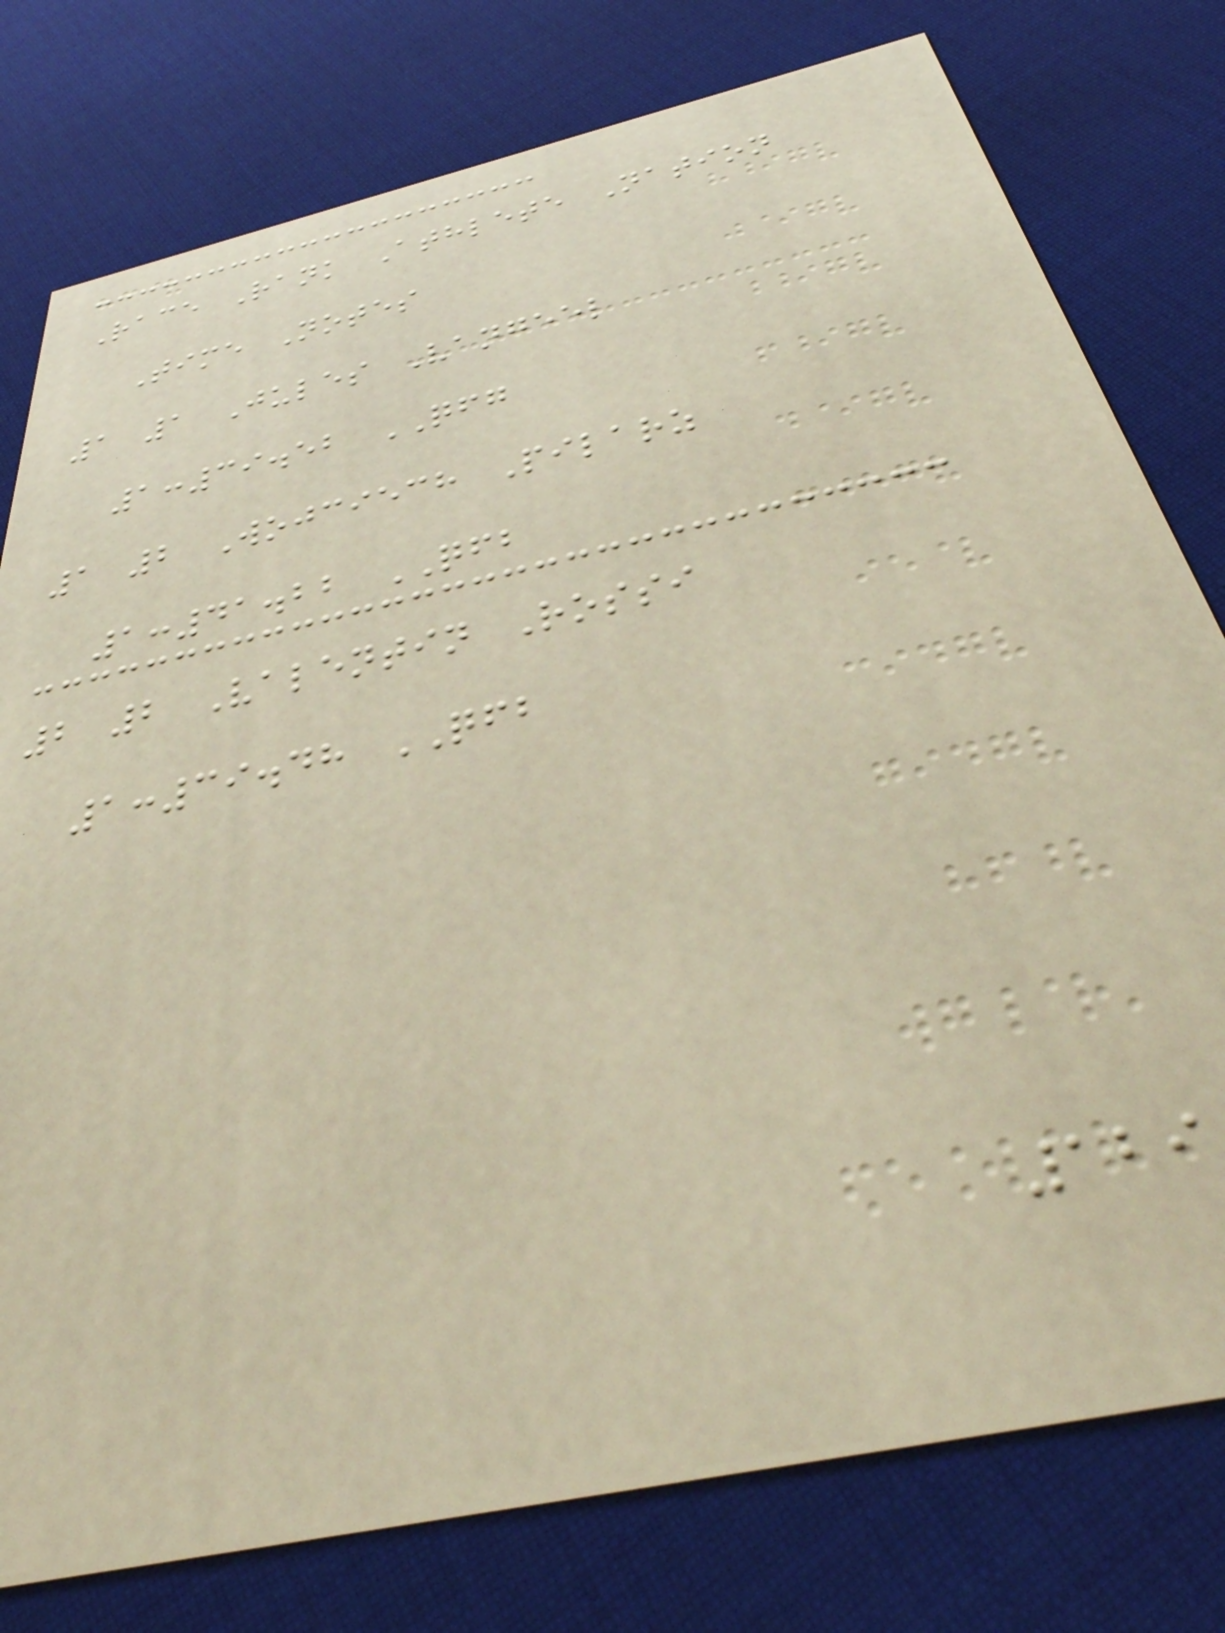Race Rank Athlete Nation
Time Notes
1 1 Jules Vangeel
1:39.52 QFG
1 2 Wojciech Pilarz
1:41.22 QFB
2 2 Valentin Rossi
1:39.48 QFB
129
